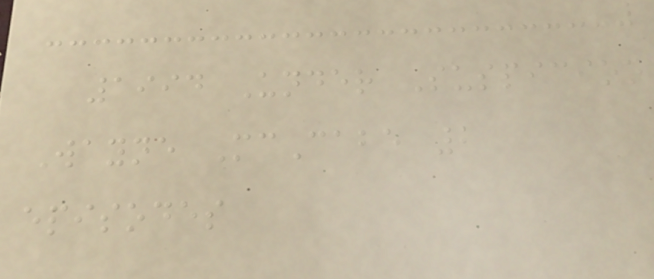1994 Under Suspicion
Wayne McCabe 2
episodes
